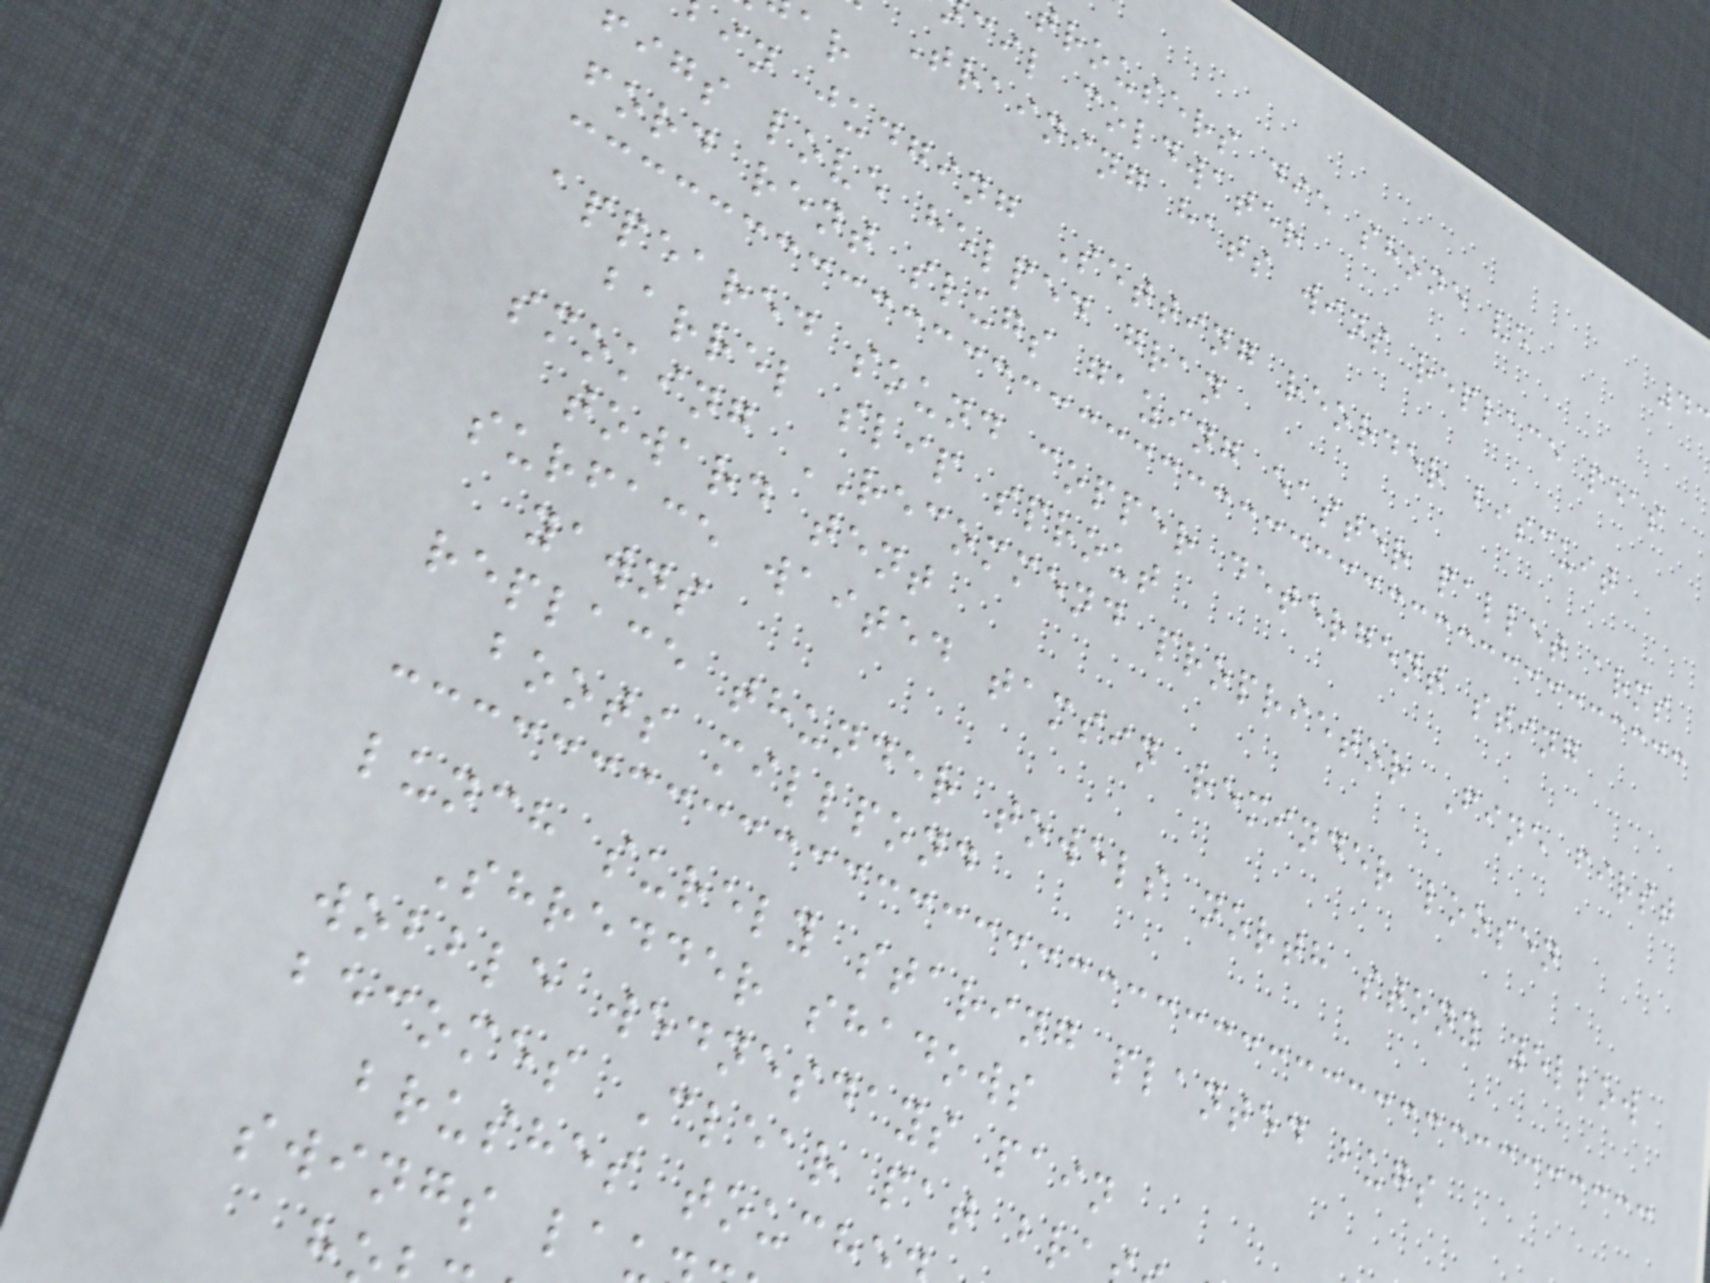trousers die shone ve
cil coldwater
Training hats wins replace peas
in judging Setting reorder biscuit
figs love helped gran
ford rent slugs gazing easter pallet arms
appeared sound copper detergent sting
barrel slip sprout
smoking RECOMMEND proprietor Fine first
toward tent
surface waited tamsin reminder loosen
yawns
replace thunder towels north stony yellow
boots millpond
lunch surely staring planted bugs
Shredder shadows
wobble wednesdays pain
becomes Clear pat br
brushes touch
